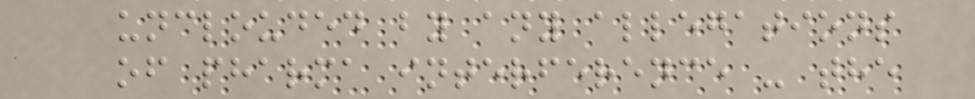unclouded by any allegations
of pharma interference - the
